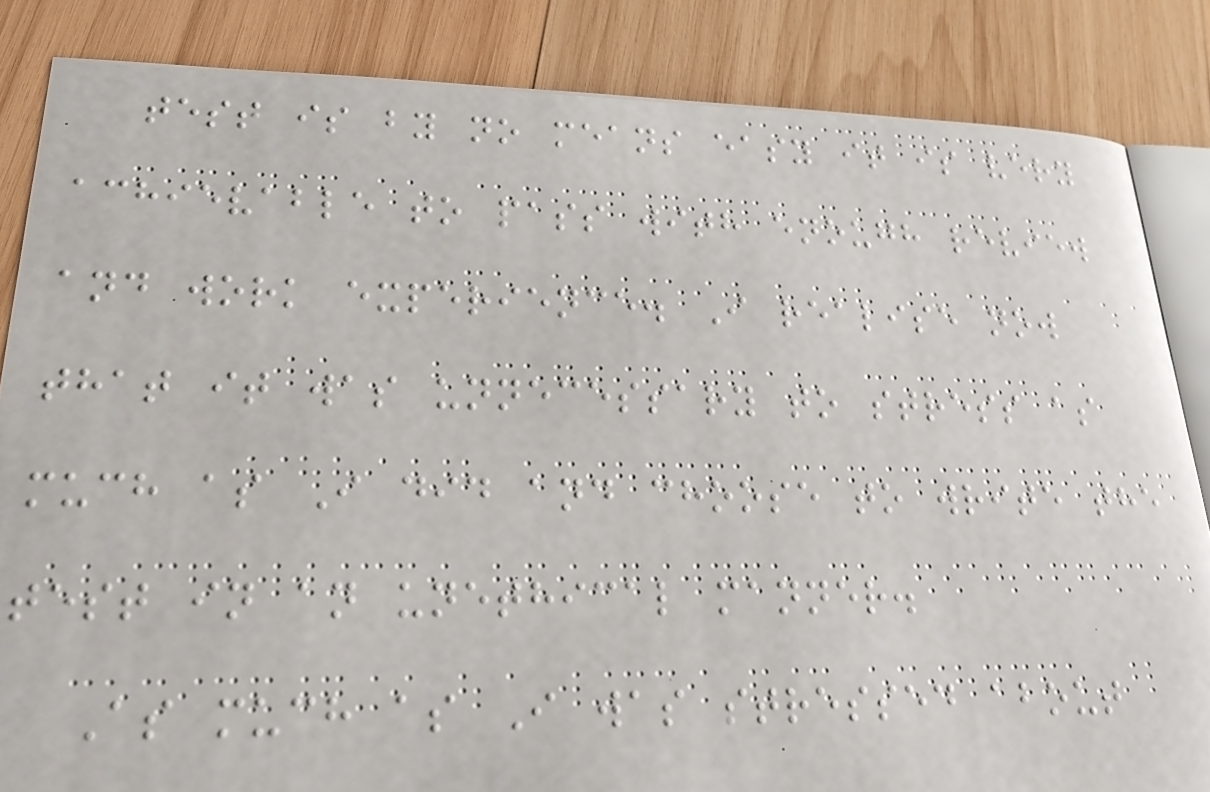test is by no means easy it is very
achievable to pass with enough review
and work experience. I realise now
that it was unnecessary to stress as
much as I did and choose to write the
test in an unethical manner.
As much as I was stressed about
